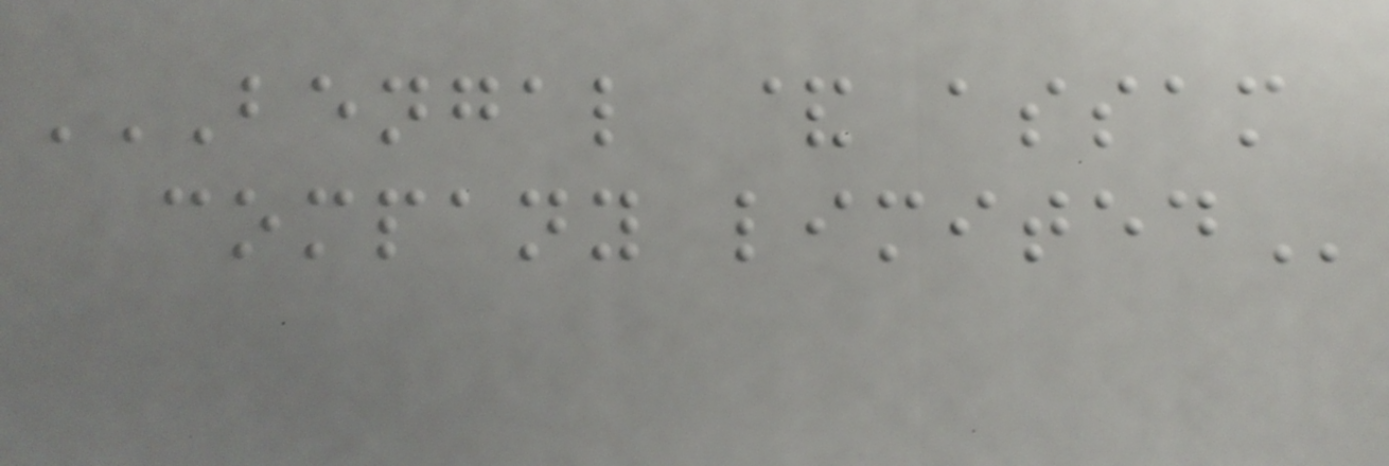BENGAL & ASSAM
COMPANY LIMITED
